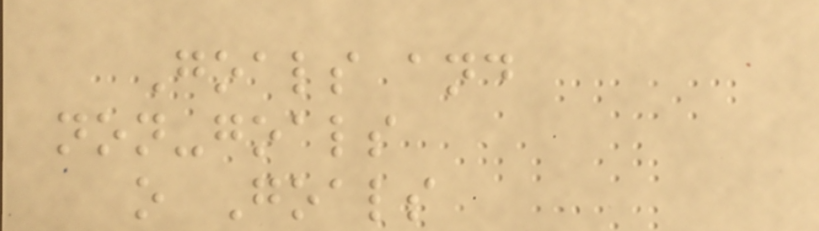Goals and
non-goals
o Goals
